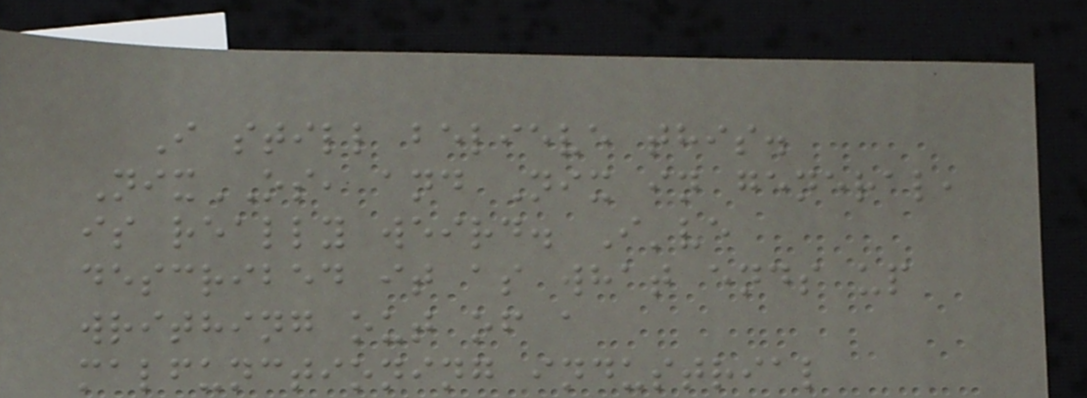I still believe this.
NixOS, and Nix in general,
is really weird. I've
described it as what ends up
writhing out of a
malfunctioning industrial
